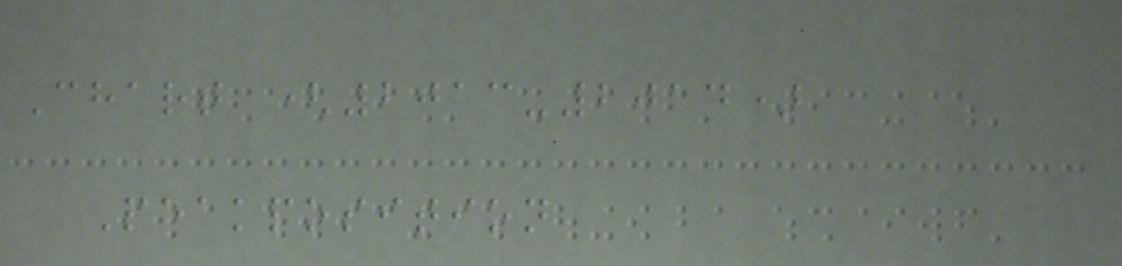Chart (2013-2014)
Peakposition
